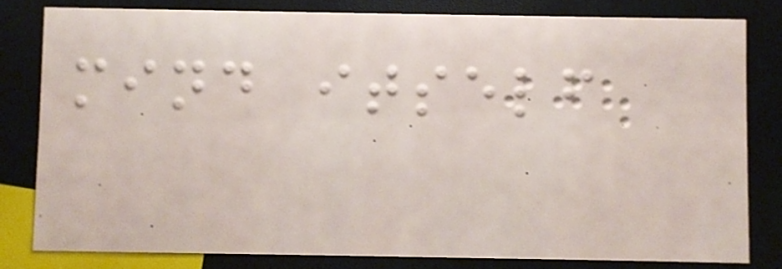mind itself
